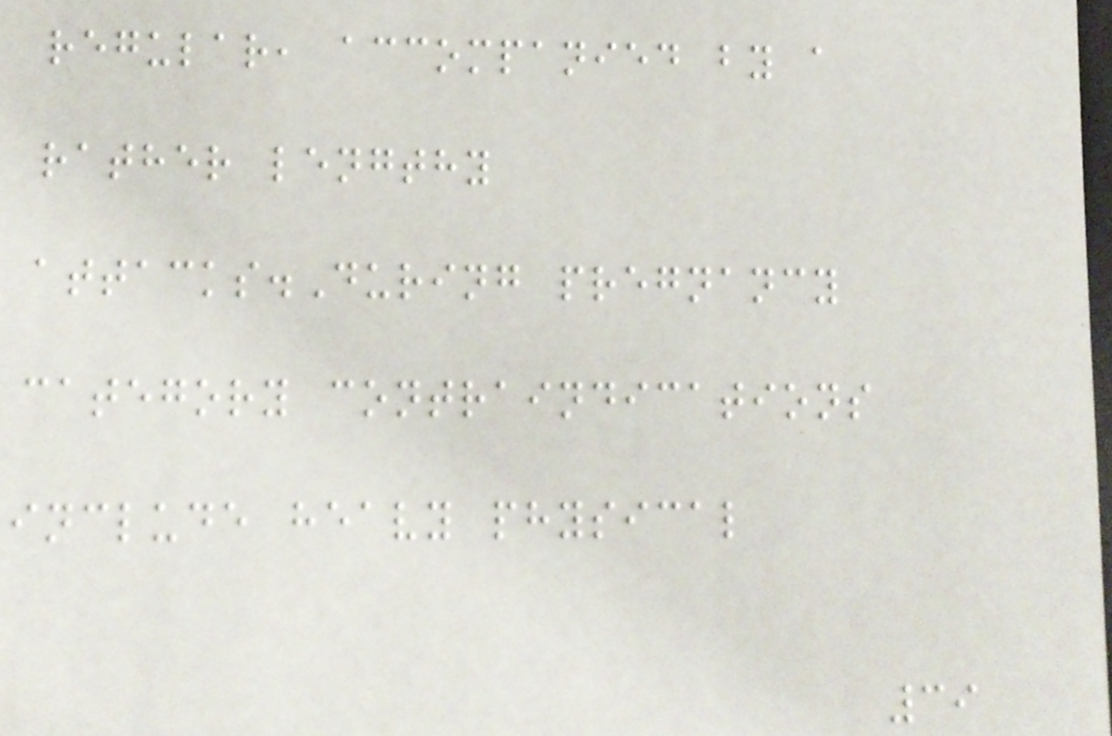regular, accompanied by a
rather lengthy
attacks.During pregnancy
category contraindications
include heavy physical
39
